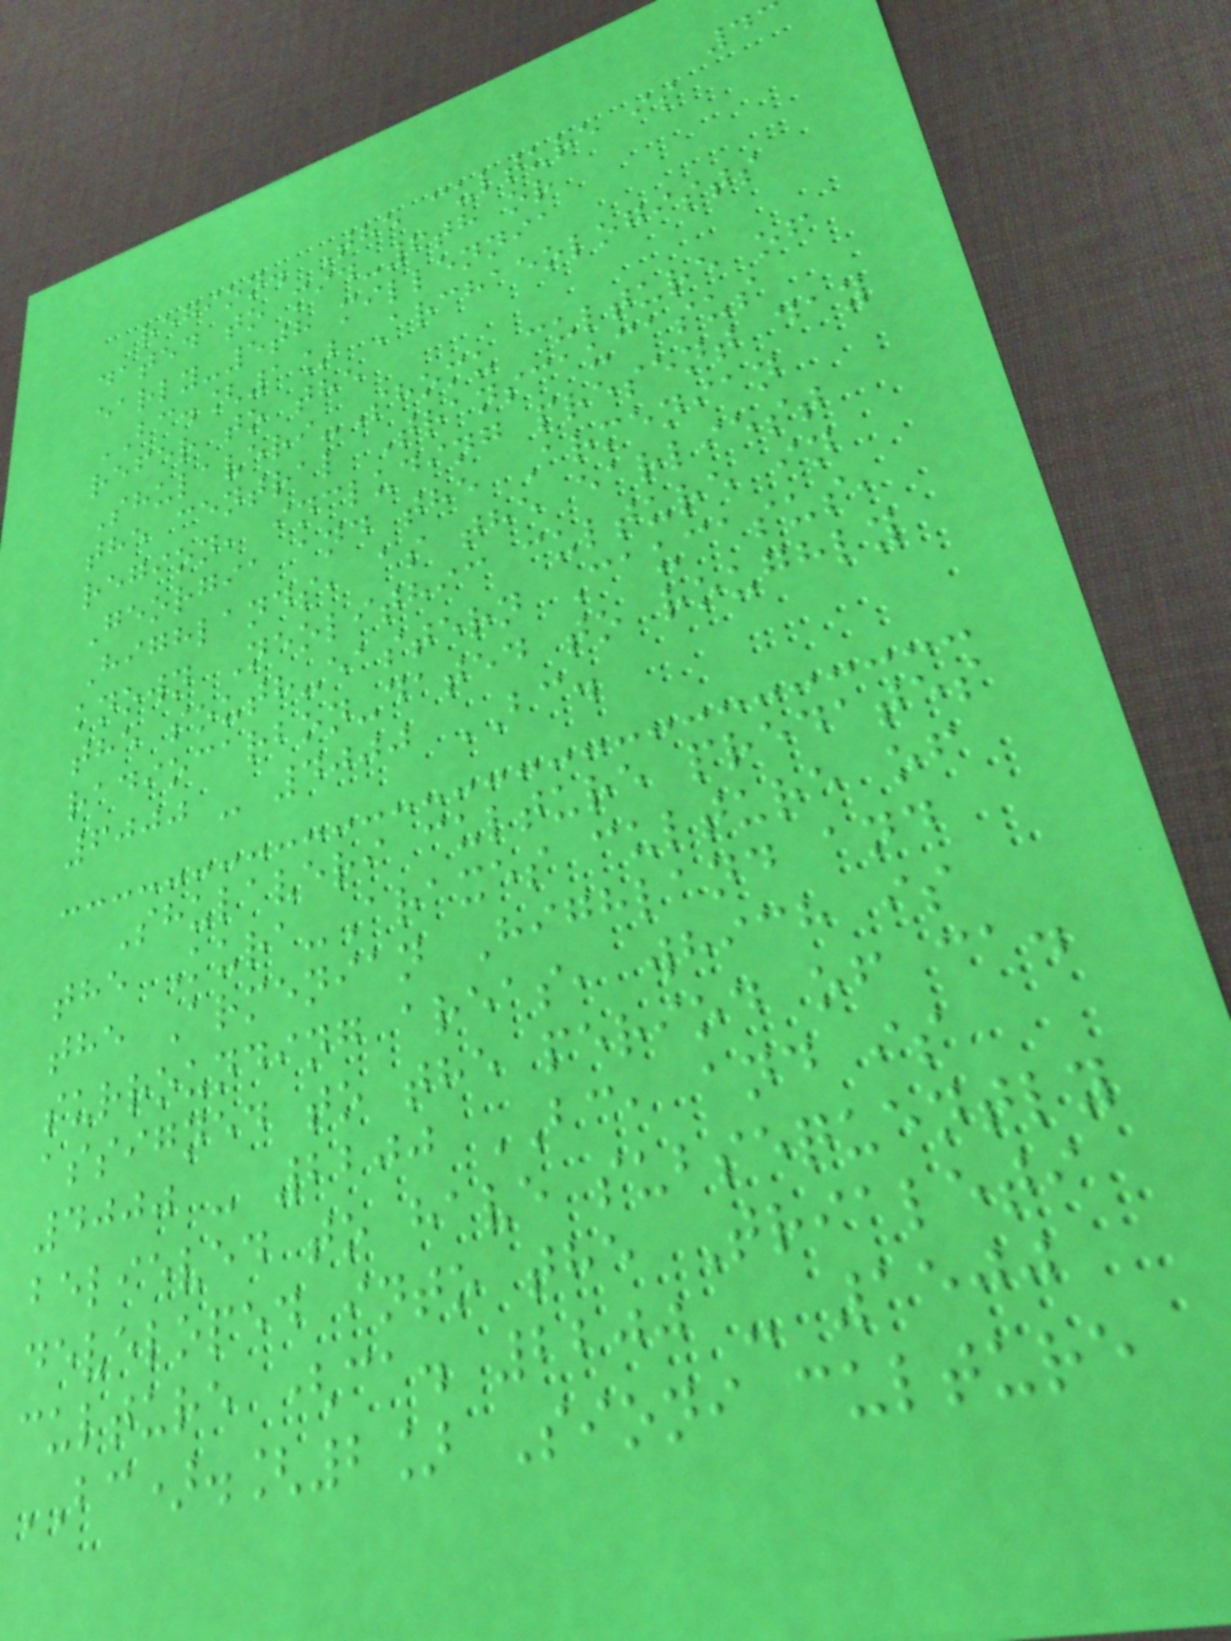region. The culture is
dated to mid-6th or
early-5th millennia
BC.[1] Archaeologists
refer to the
Shulaveri-Shomu culture of
the central Transcaucasus
region, including present day
Georgia and the Armenian
Highlands, as the earliest
known Neolithic culture in
the south-eastern Caucasus,
radiocarbon-dated to roughly
6000 - 4000 BC.
Shulaveri culture predates
the Kura-Araxes culture of
the Armenian Highland and
surrounding areas, which is
assigned to the period of ca.
4000 - 2200 BC, and is
believed to have subsequently
developed into the Trialeti
culture (ca. 2200 - 1500
BC).[2] Sioni culture
